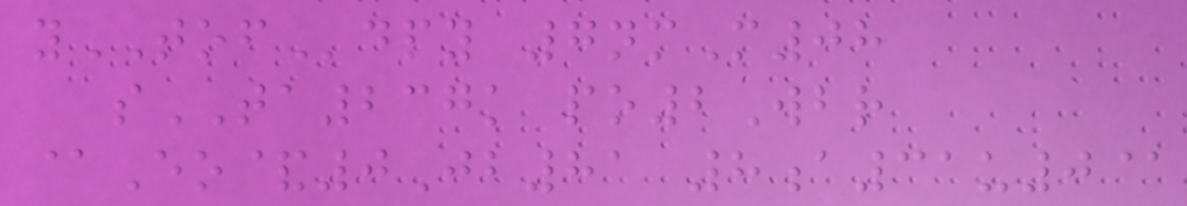yTOFdpy 7nmM08
sTA237k po2Wbr
@Eo&0Jb81 8a31u0@
